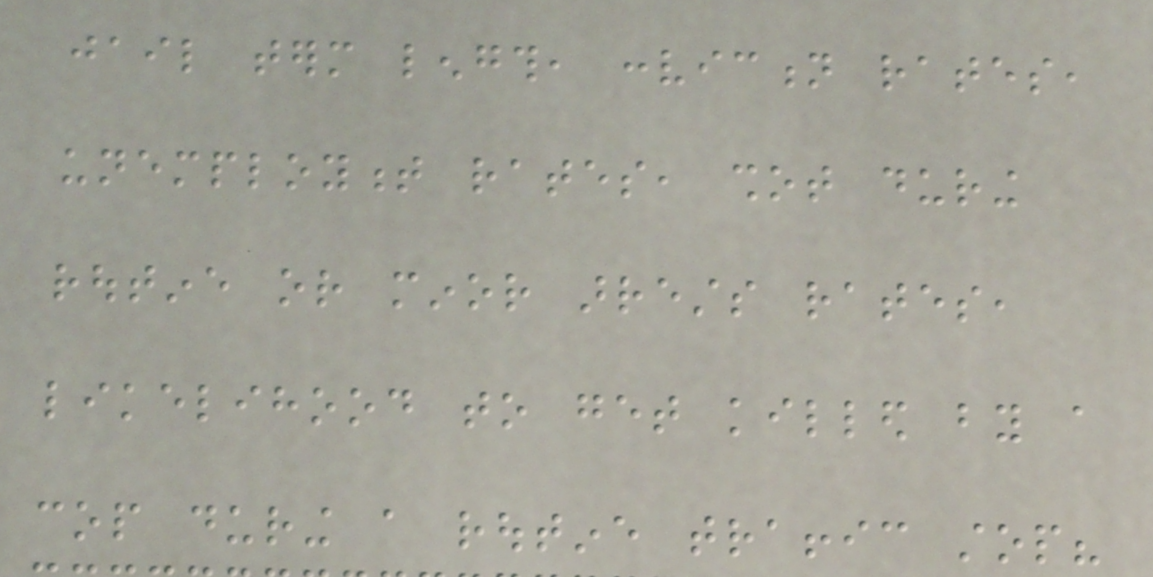jail term length, conviction rates,
unemployment rates, shot during
routine or minor arrests rates,
likelihood to get killed by a
cop during a routine traffic stop?
